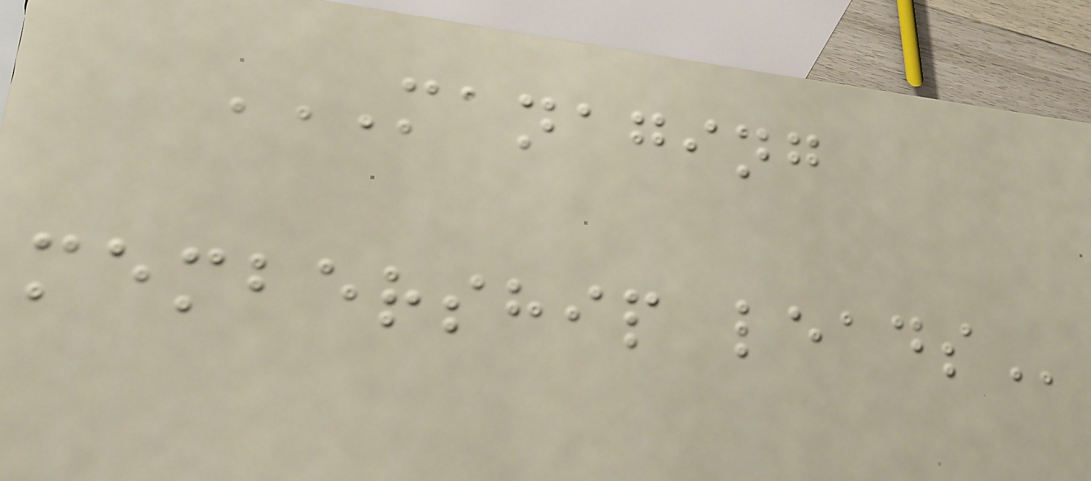MANAGING
MEMBERSHIP LEADS
